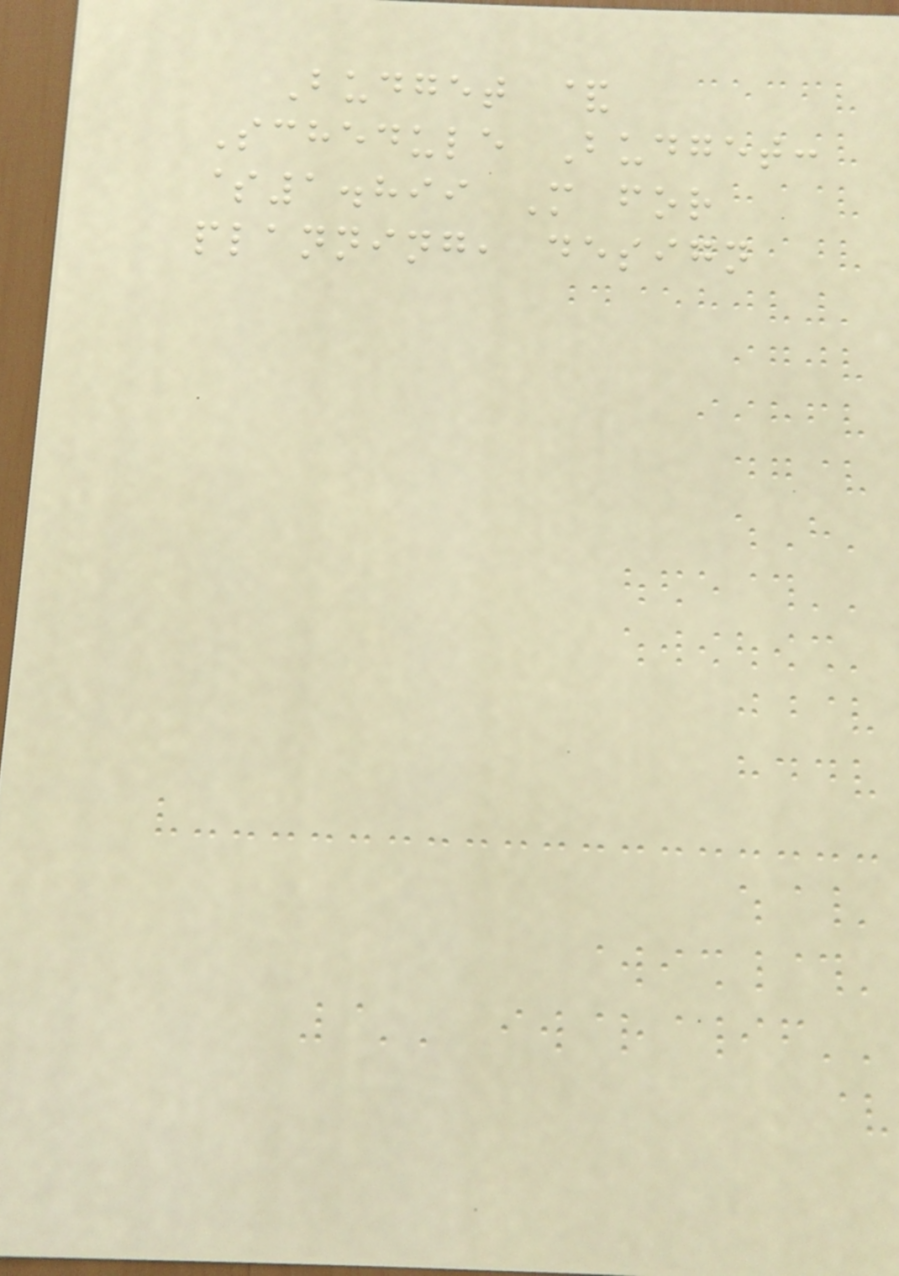Budget &
Schedule Budget:
$1.899 M for
planning, design
